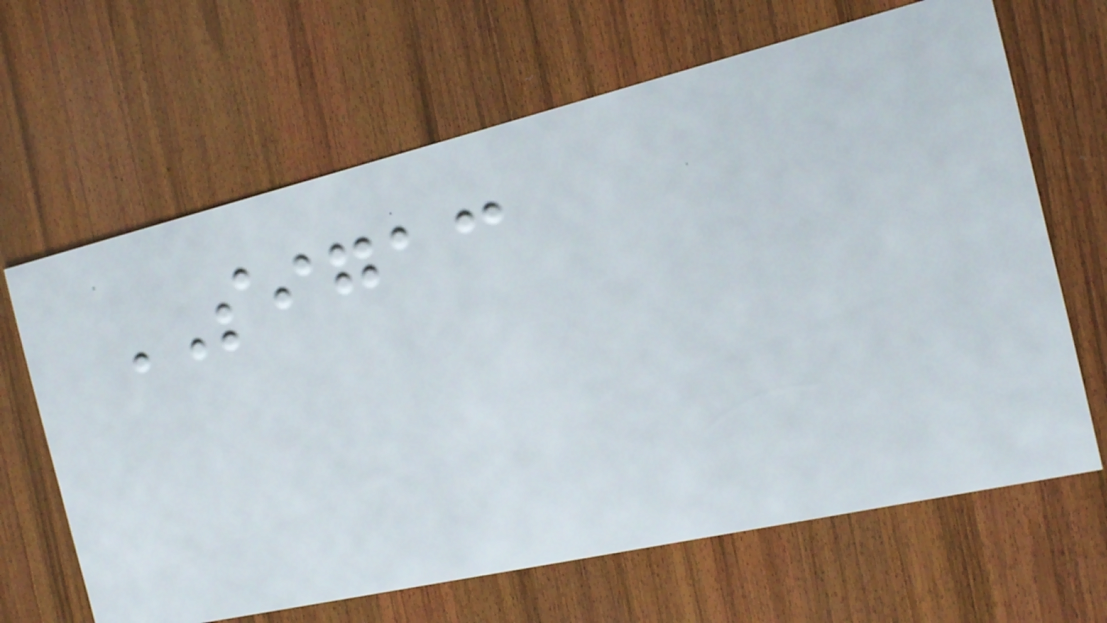SIGAC
